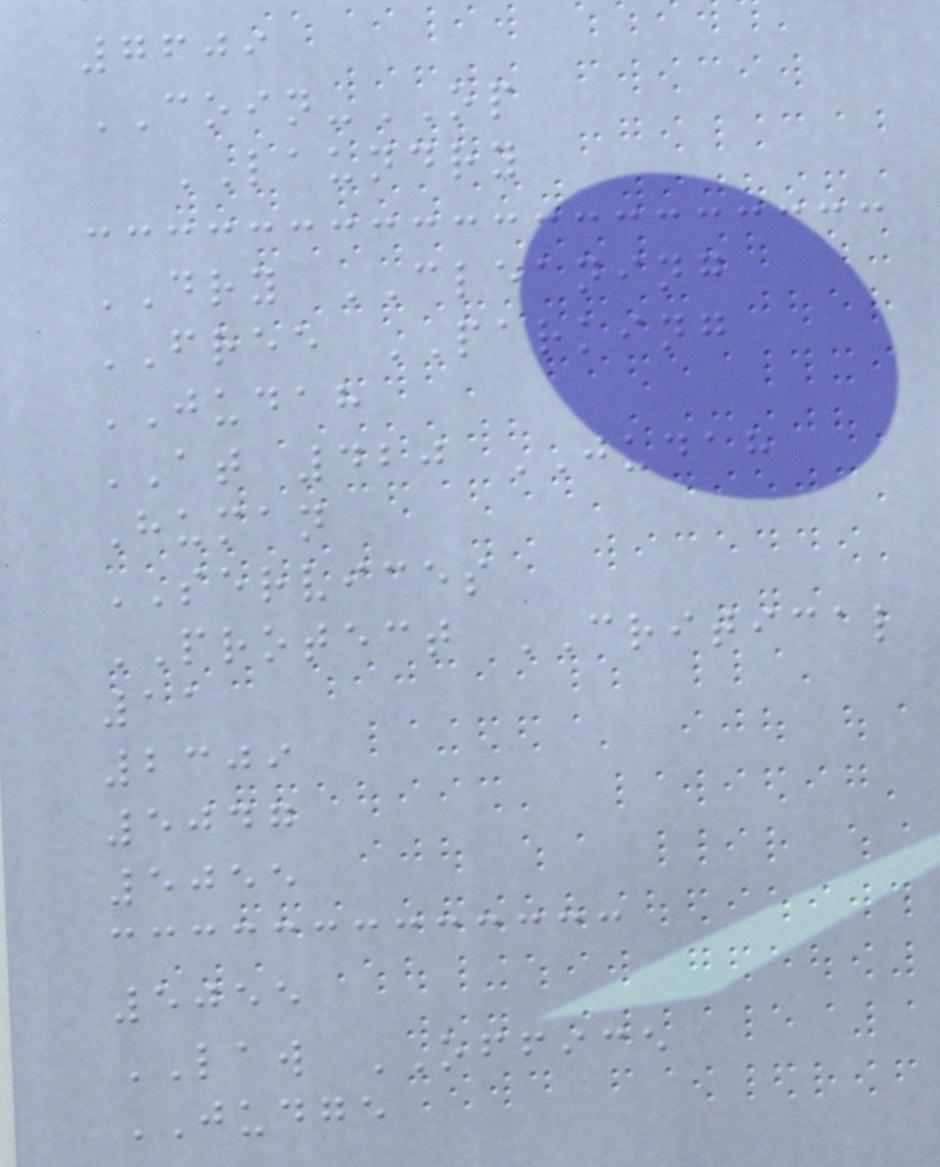7609
COIN-OP
LAUNDRY
DRY CLEANING
FREE PARKING
JUDAH
AT 420 JUDAH
Human
SERVICES
PROTECT CRITICAL
11
2309
5047
5055
5055
LAW OFFICE
JUDGE
